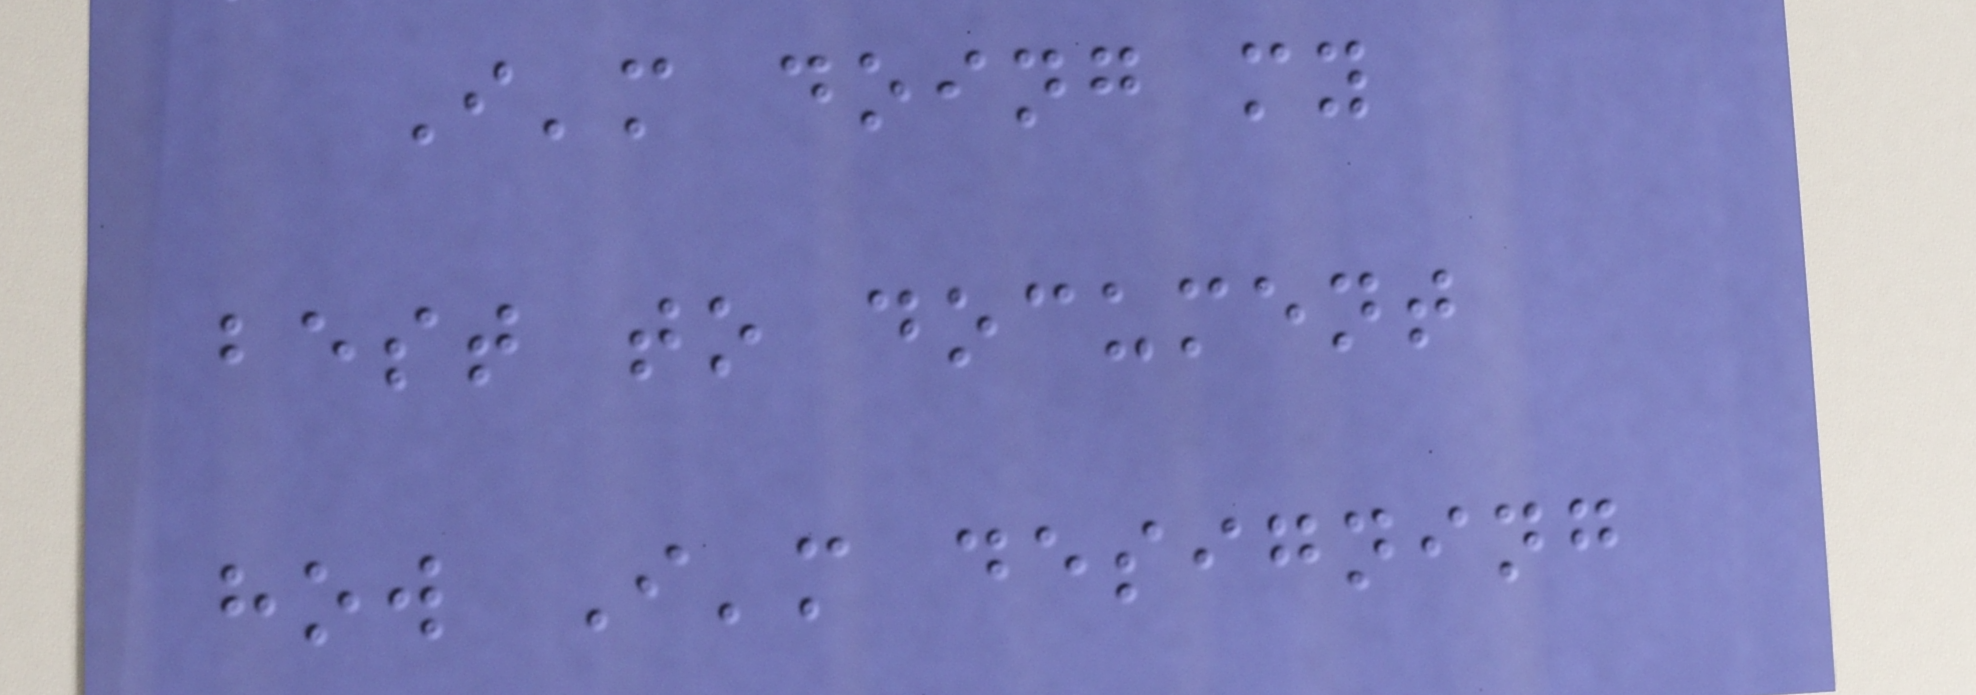I'm doing my
best to document
how I'm designing
